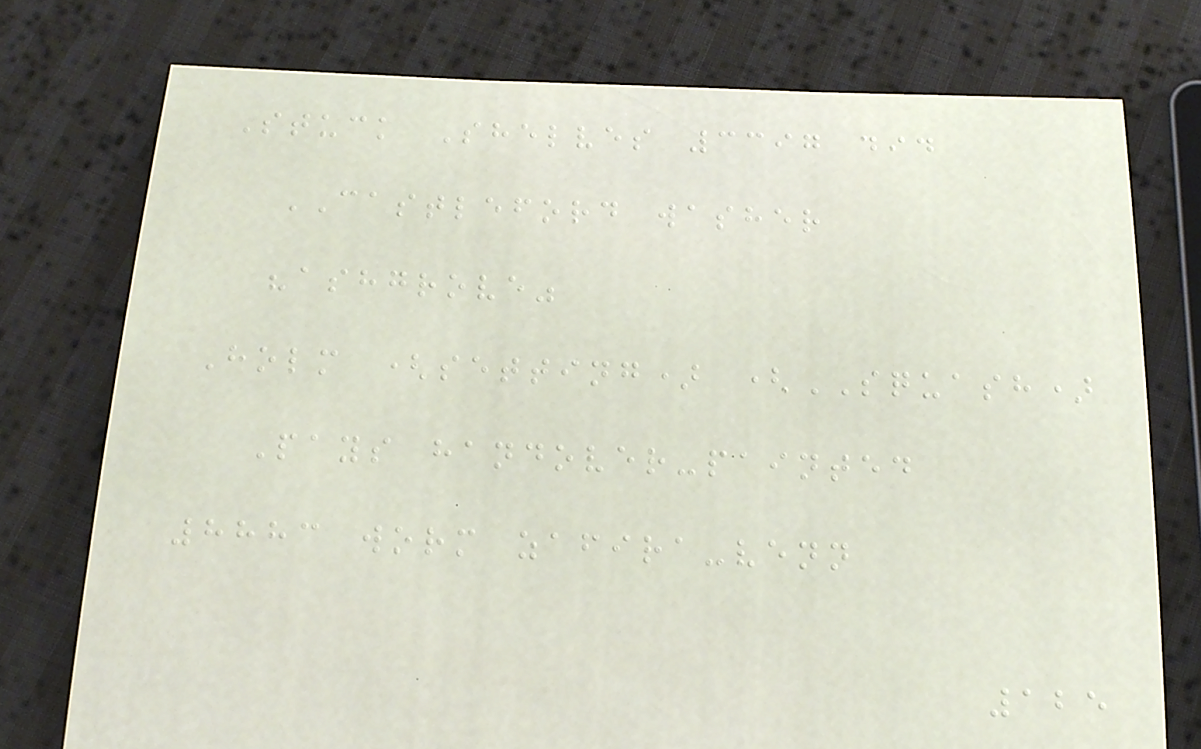Stuck Shelves 3397 did
CASTLEFORD washer
"ashgrove"
Holm (setting) (SQUASH)
Pays handover-painted
8883 worm zafira-venn
125
